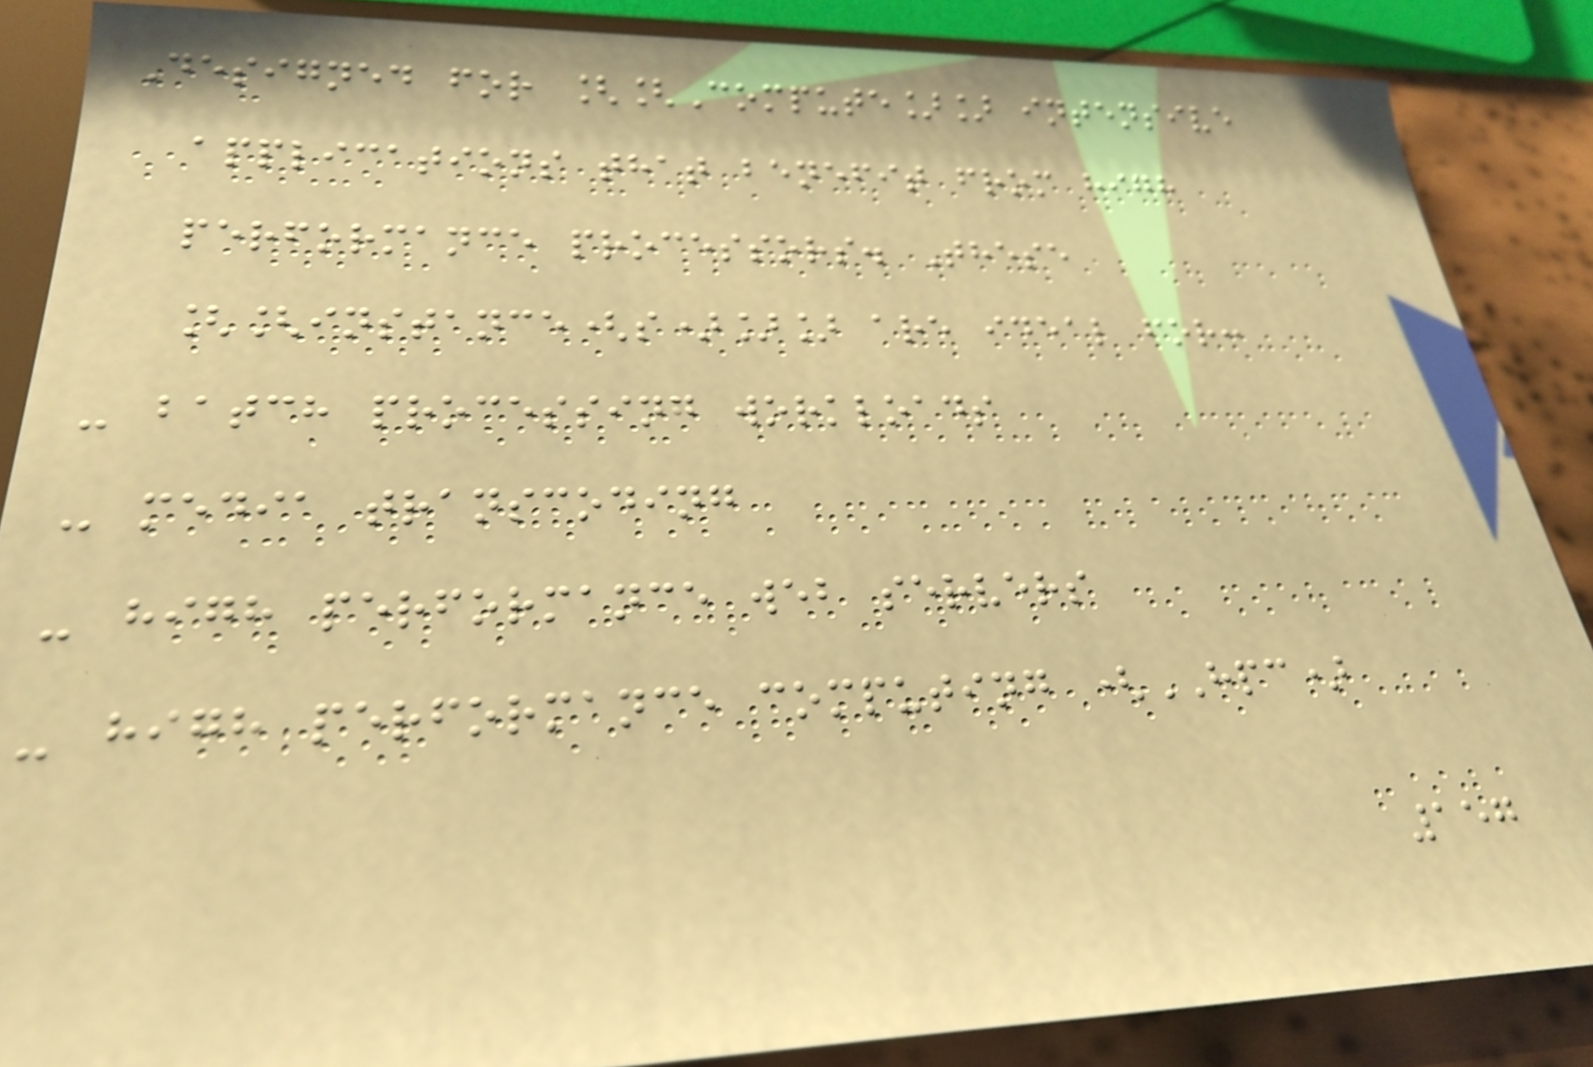Designed for [[Compute]] intensive
applications that benefit from high
performance processors. These
[[instance(s)]] are ideal for:
- batch processing workloads
- media transcoding
- high performance web servers
- high performance computing (HPC)
157
